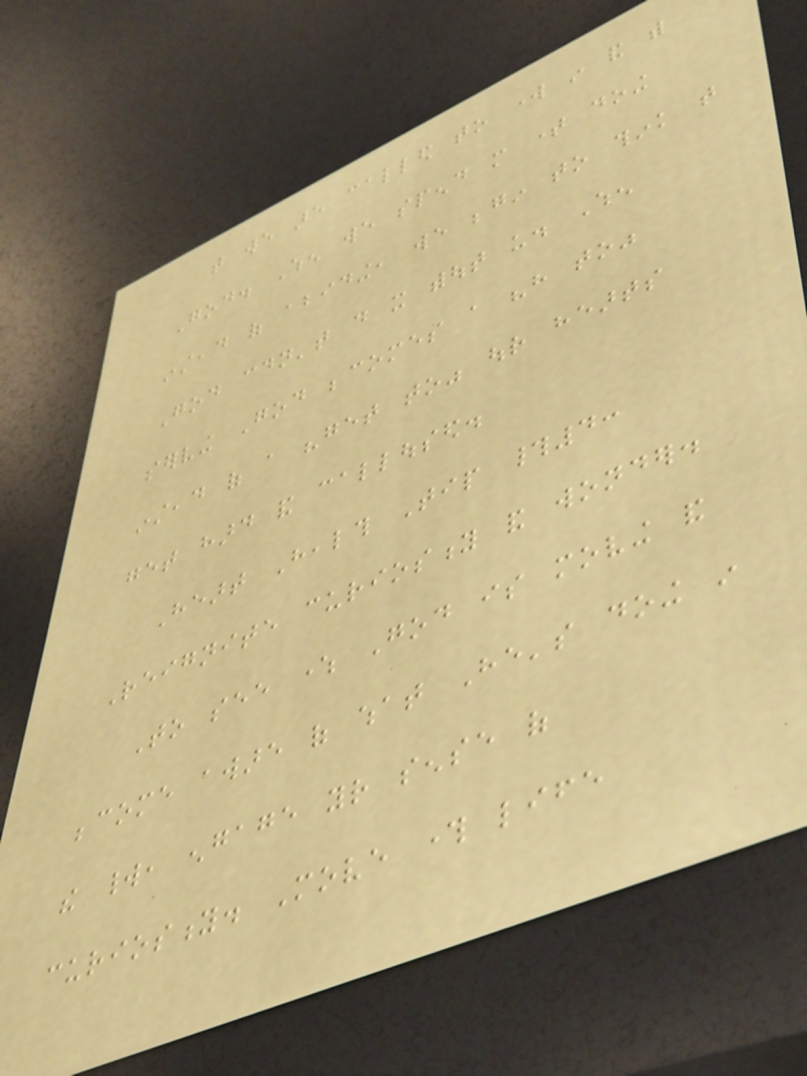that we are called to work in and with
God. When we spend more time doing
instead of abiding, we begin to think that
God couldn't do it without us. When
serving God becomes a "have to"
instead of a "get to" our hearts
get hard and calloused.
Heart Health Tip #4:
Reignite curiosity and wonder.
To see where God is moving and
become aware of what He's doing in
the world, engage your sense of
curiosity. Move through life
